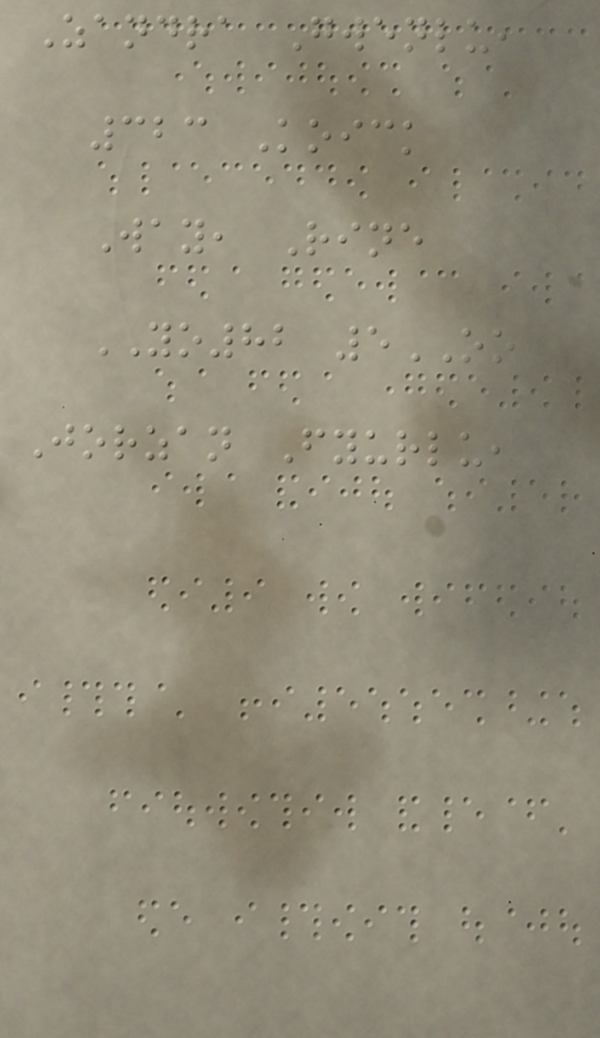Zandra Gwenlu,
323 Koick
Way, Rine
YO82 5OO
Jorzan Fyurlu,
